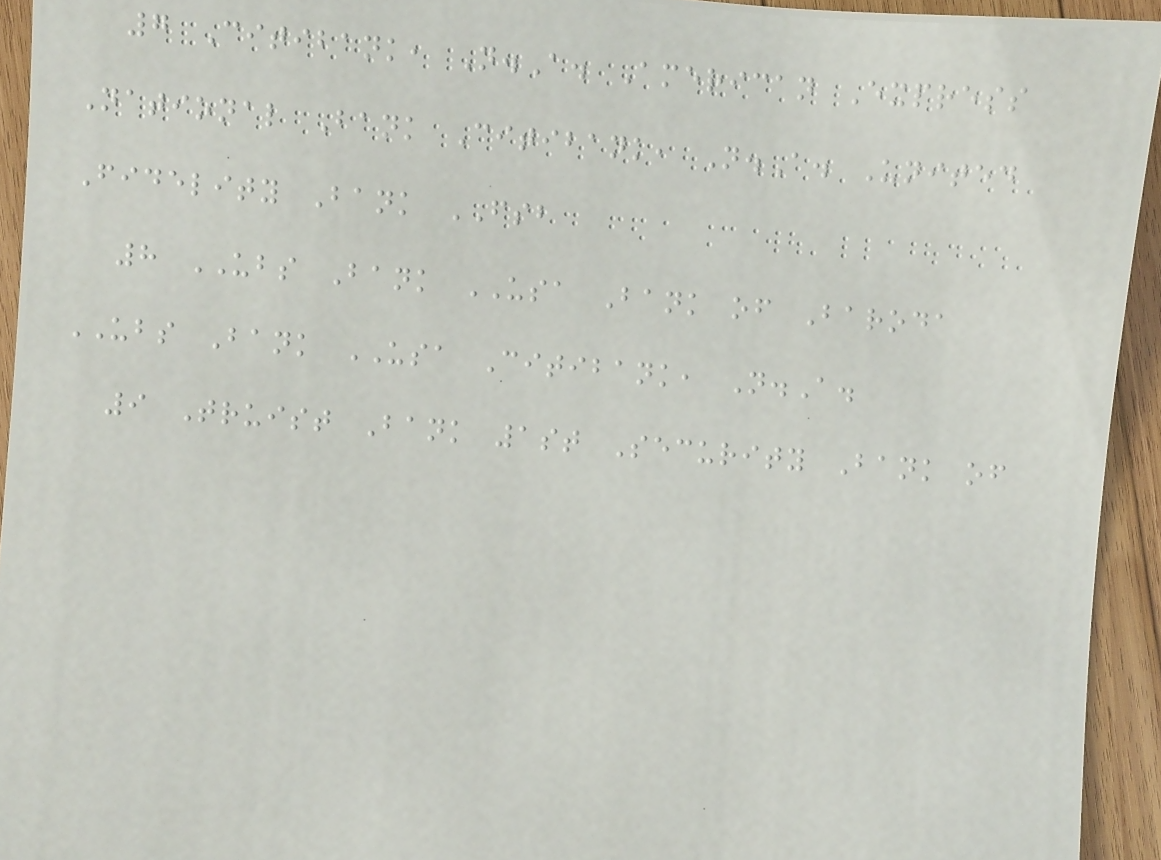7 Citibank, N.A. American Express
National Bank Citibank, N.A. United
Fidelity Bank FSB
8 UBS Bank USA Bank of Baroda
UBS Bank USA Citibank, N.A.
9 Truist Bank 1st Security Bank of
